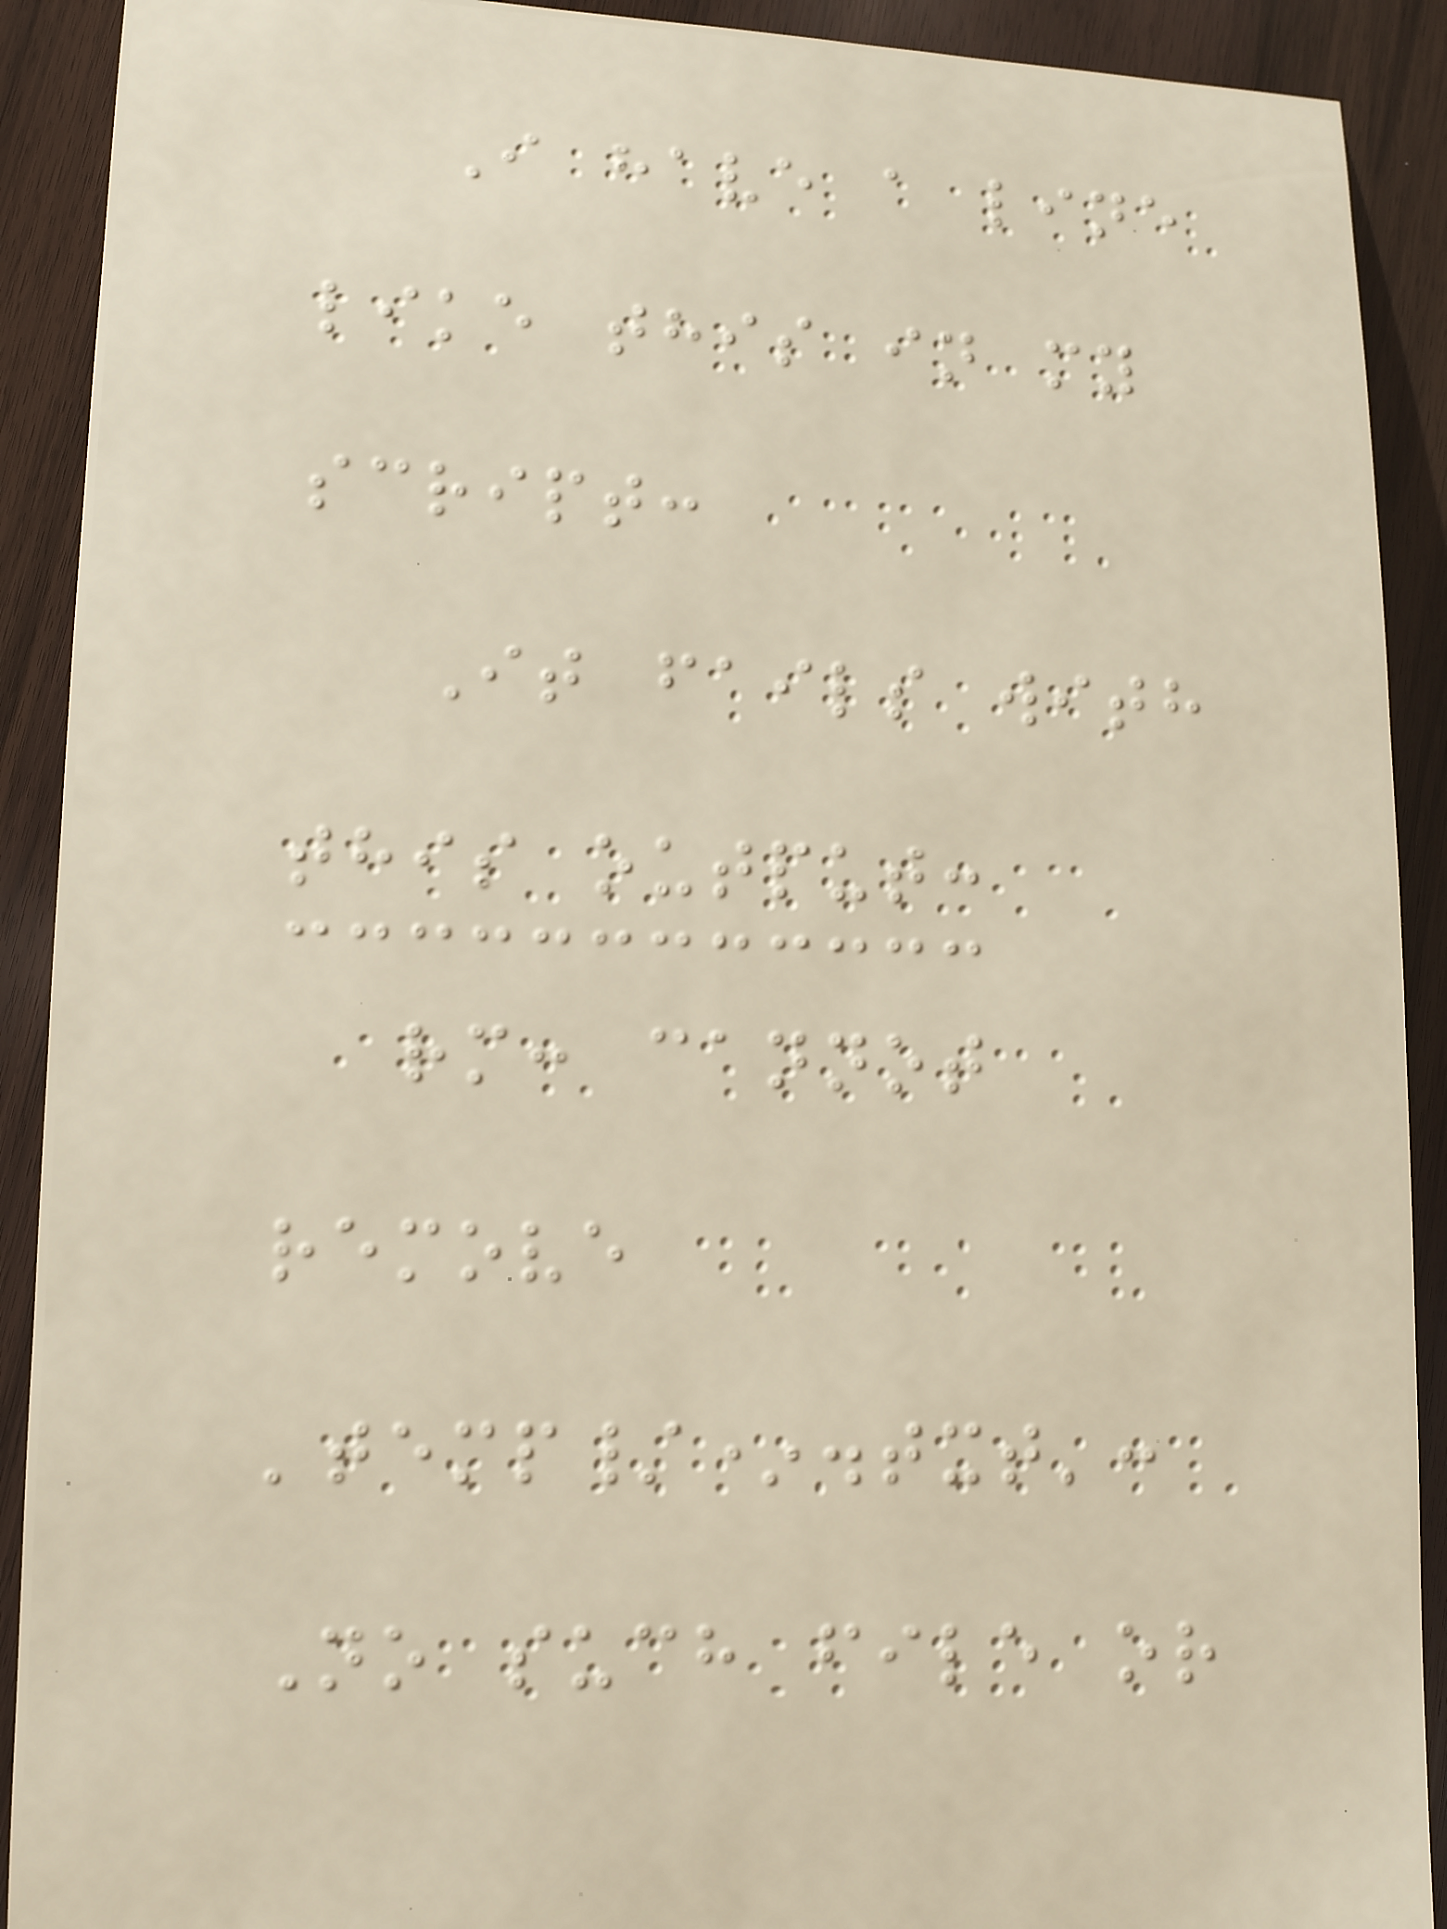I have a line
like this in my
script:
It fails with
this output:
rm: cannot
remove
'temp/*.txt':
No such file or
